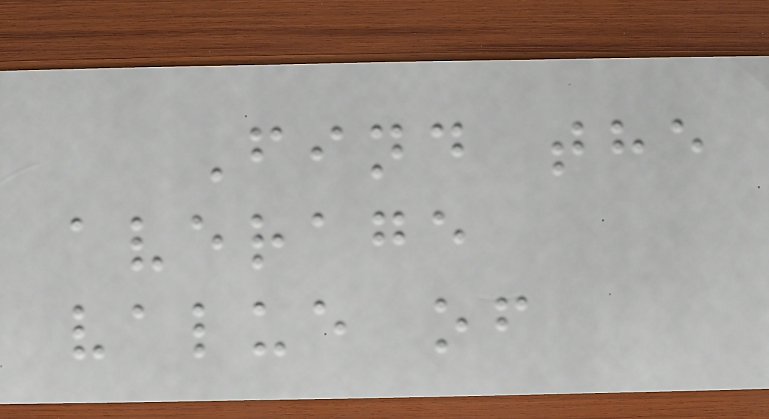Find the
average
value of
